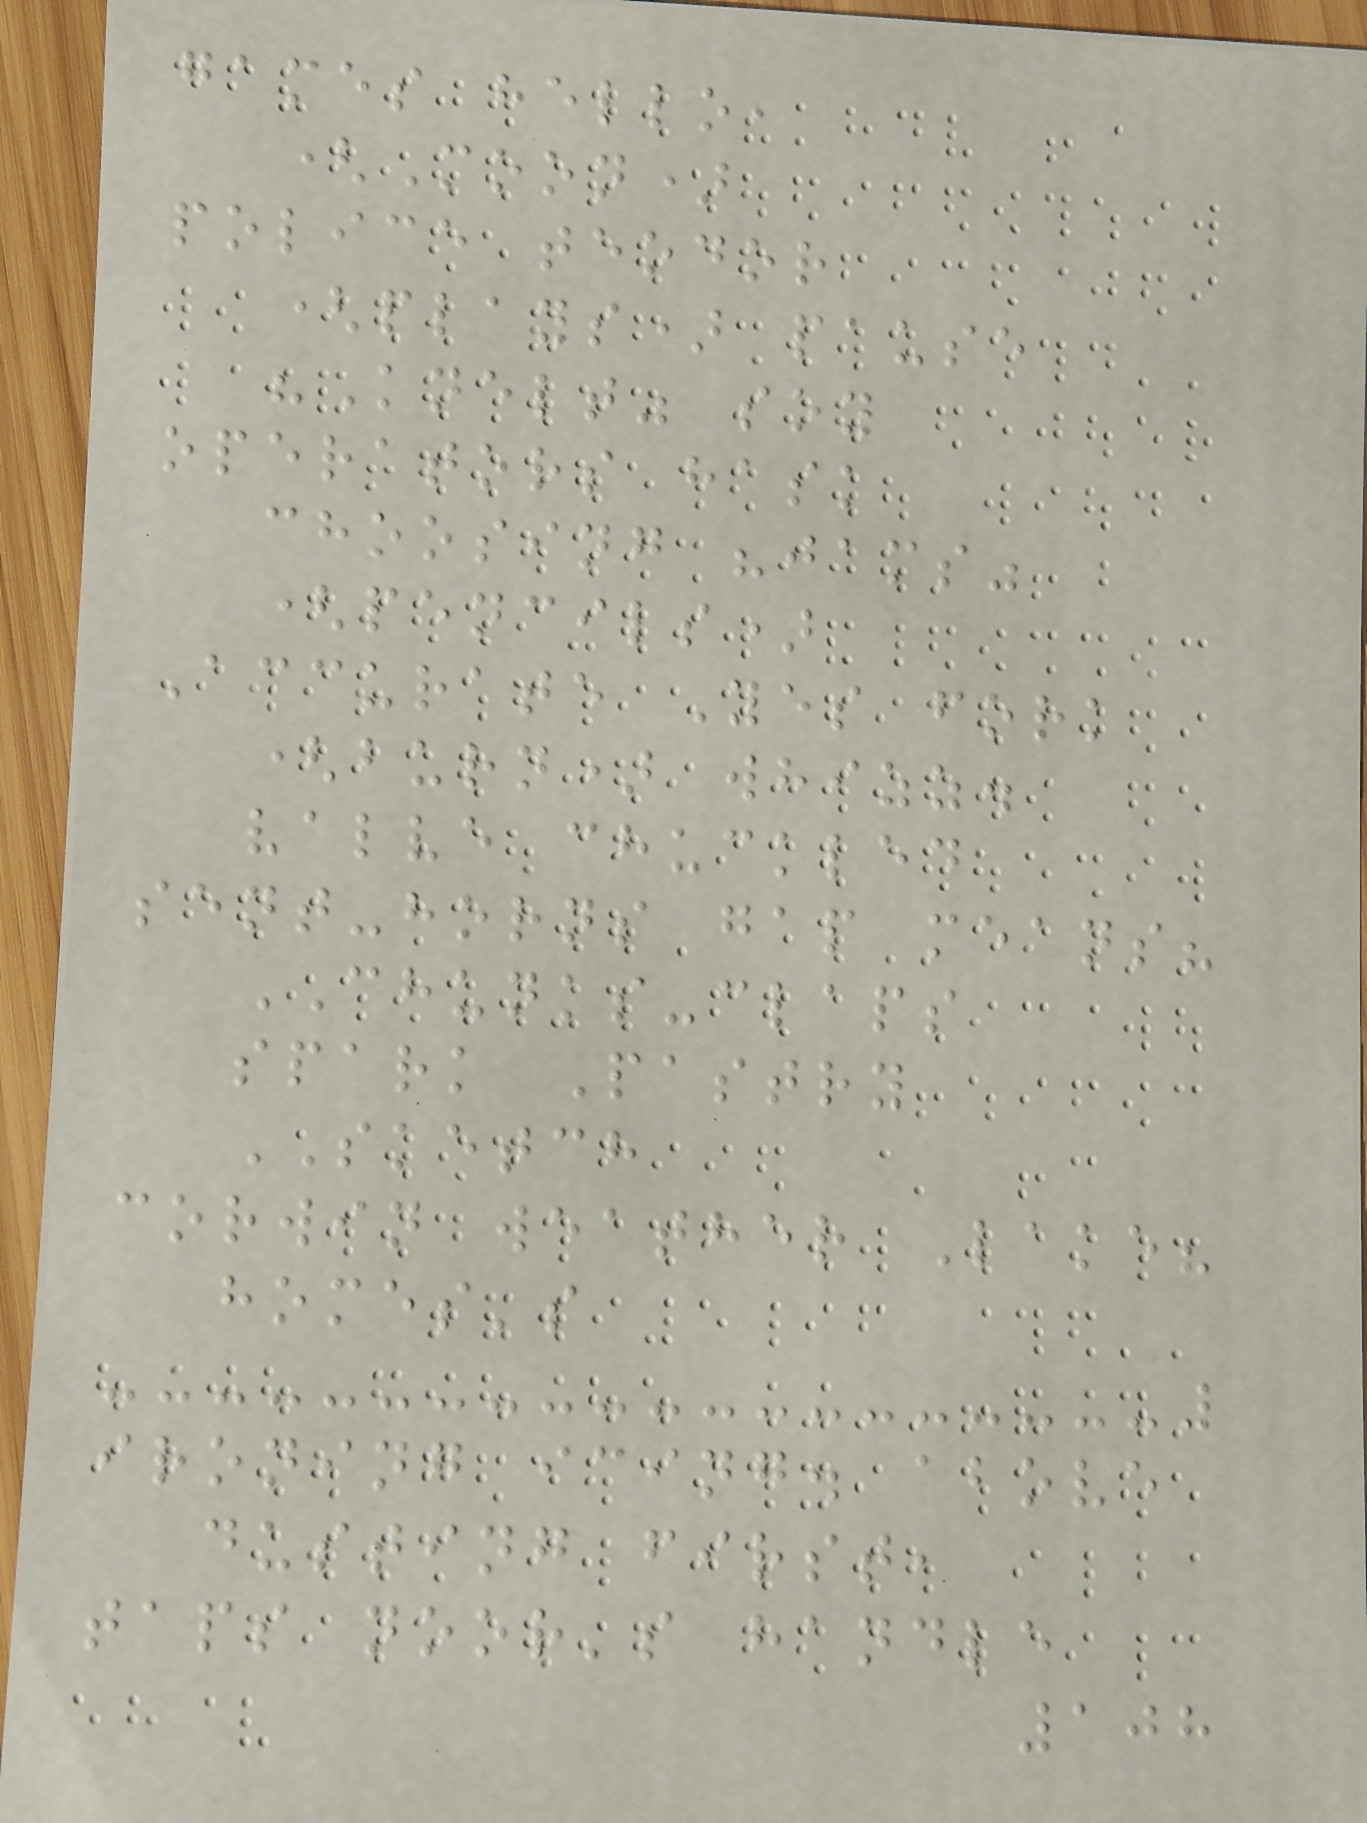games hello,
(Moon)
police teodor
(plays) pause
"Knelt" soy
operators hask
choosing "jams"
(pencils)
Accurate Yes fork
(burn) whizz.
valve chuckled
sent-horns gap means?
CHUNKS-claps
spark Pastry
SKETCH
corwin weather Lake?
homes's
ironing icing. above
dusting first,
taps noor's handle
108
